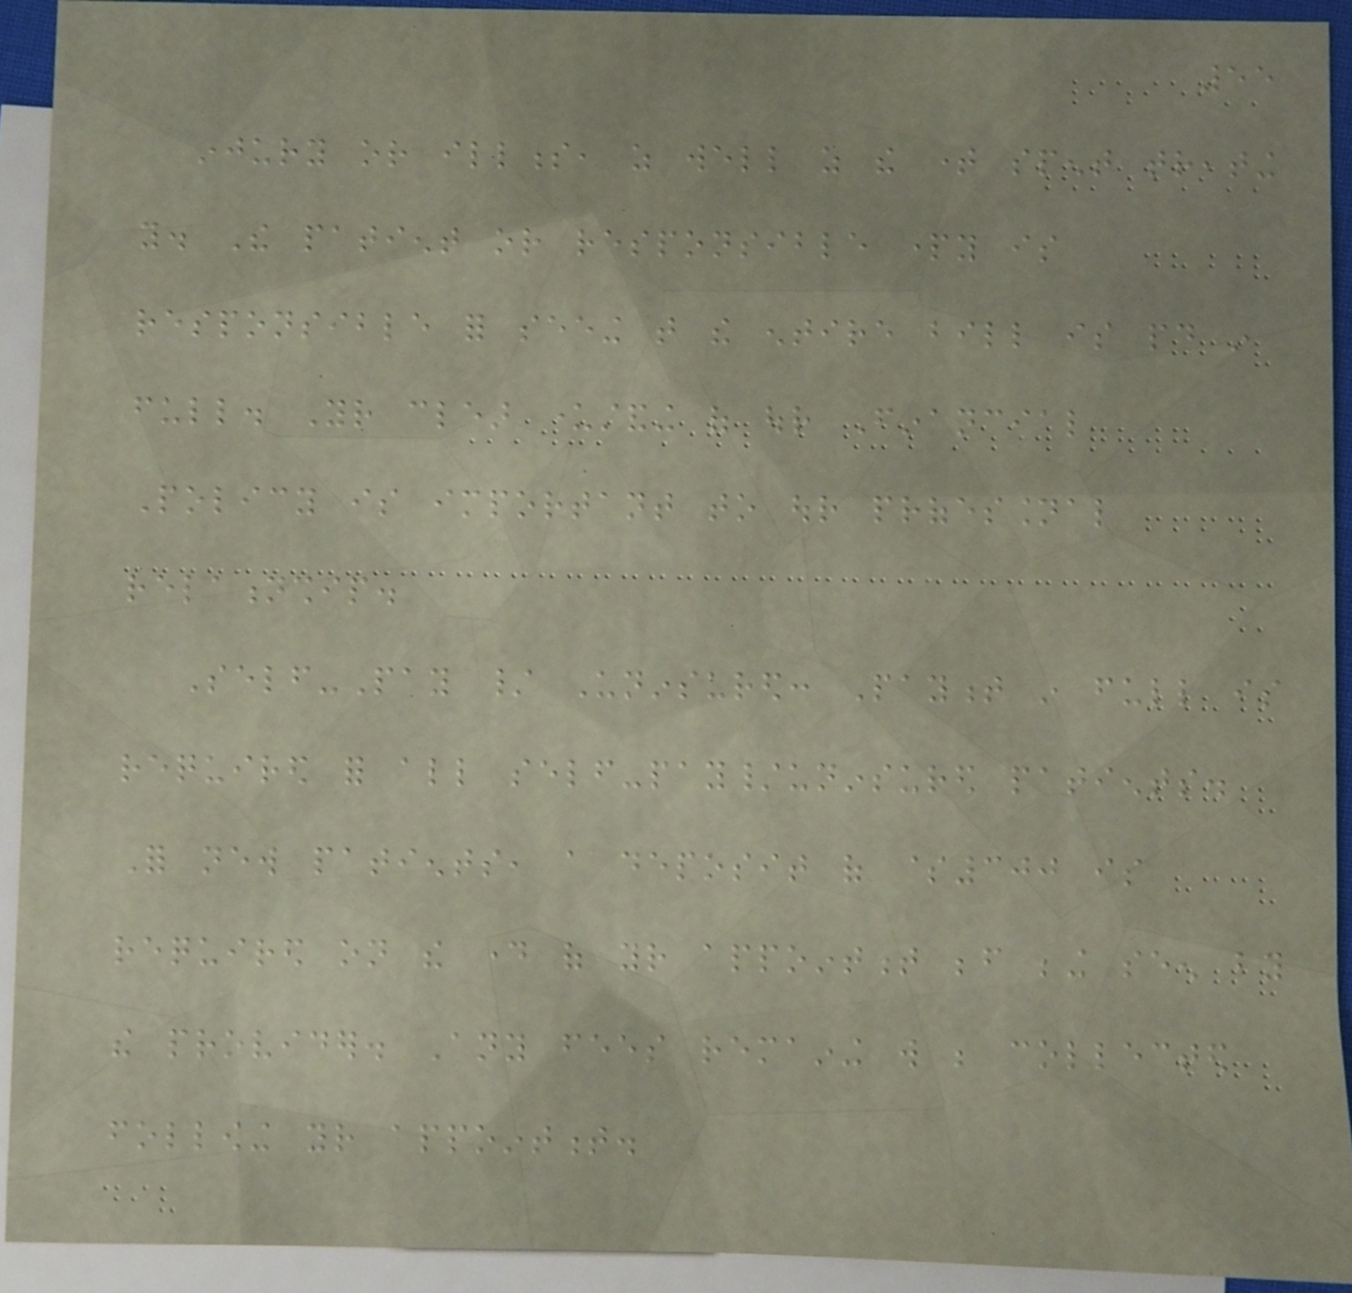55
injury or illness, as well as the time spent treating
you. The patient or responsible party is
responsible for seeing that the entire bill is paid in
full. Your clear understanding of our Financial
Policy is important to our professional
relationship.
Self-Pay / Uninsured: Payment in full is
required for all self-pay/uninsured patients.
For new patients, a deposit of $300 is
required on the day of your appointment before being seen by
the provider. Any fees remaining will be collected
following your appointment.
